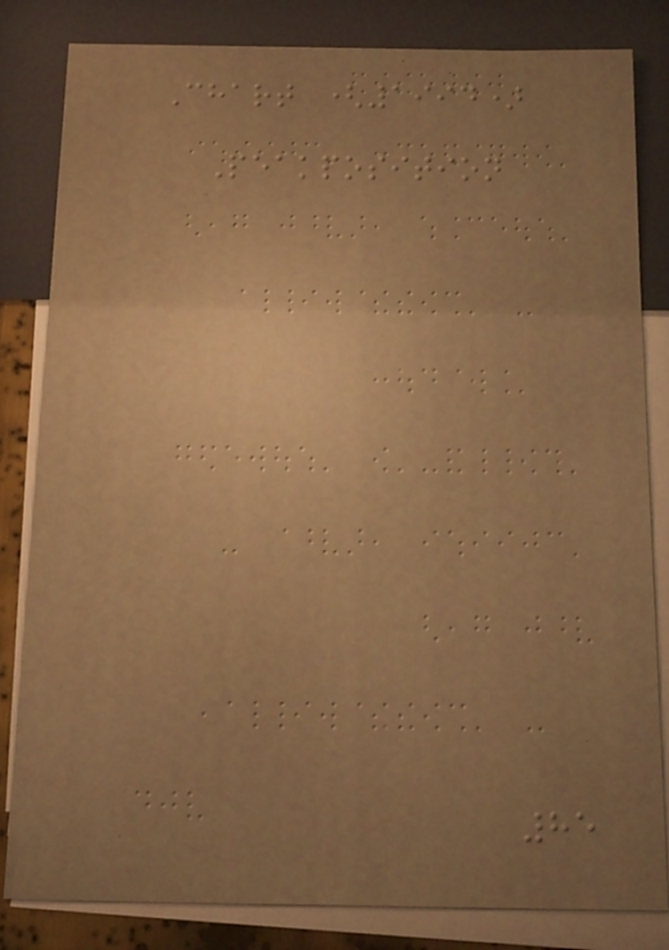Chart (1994)
Peakposition
85
